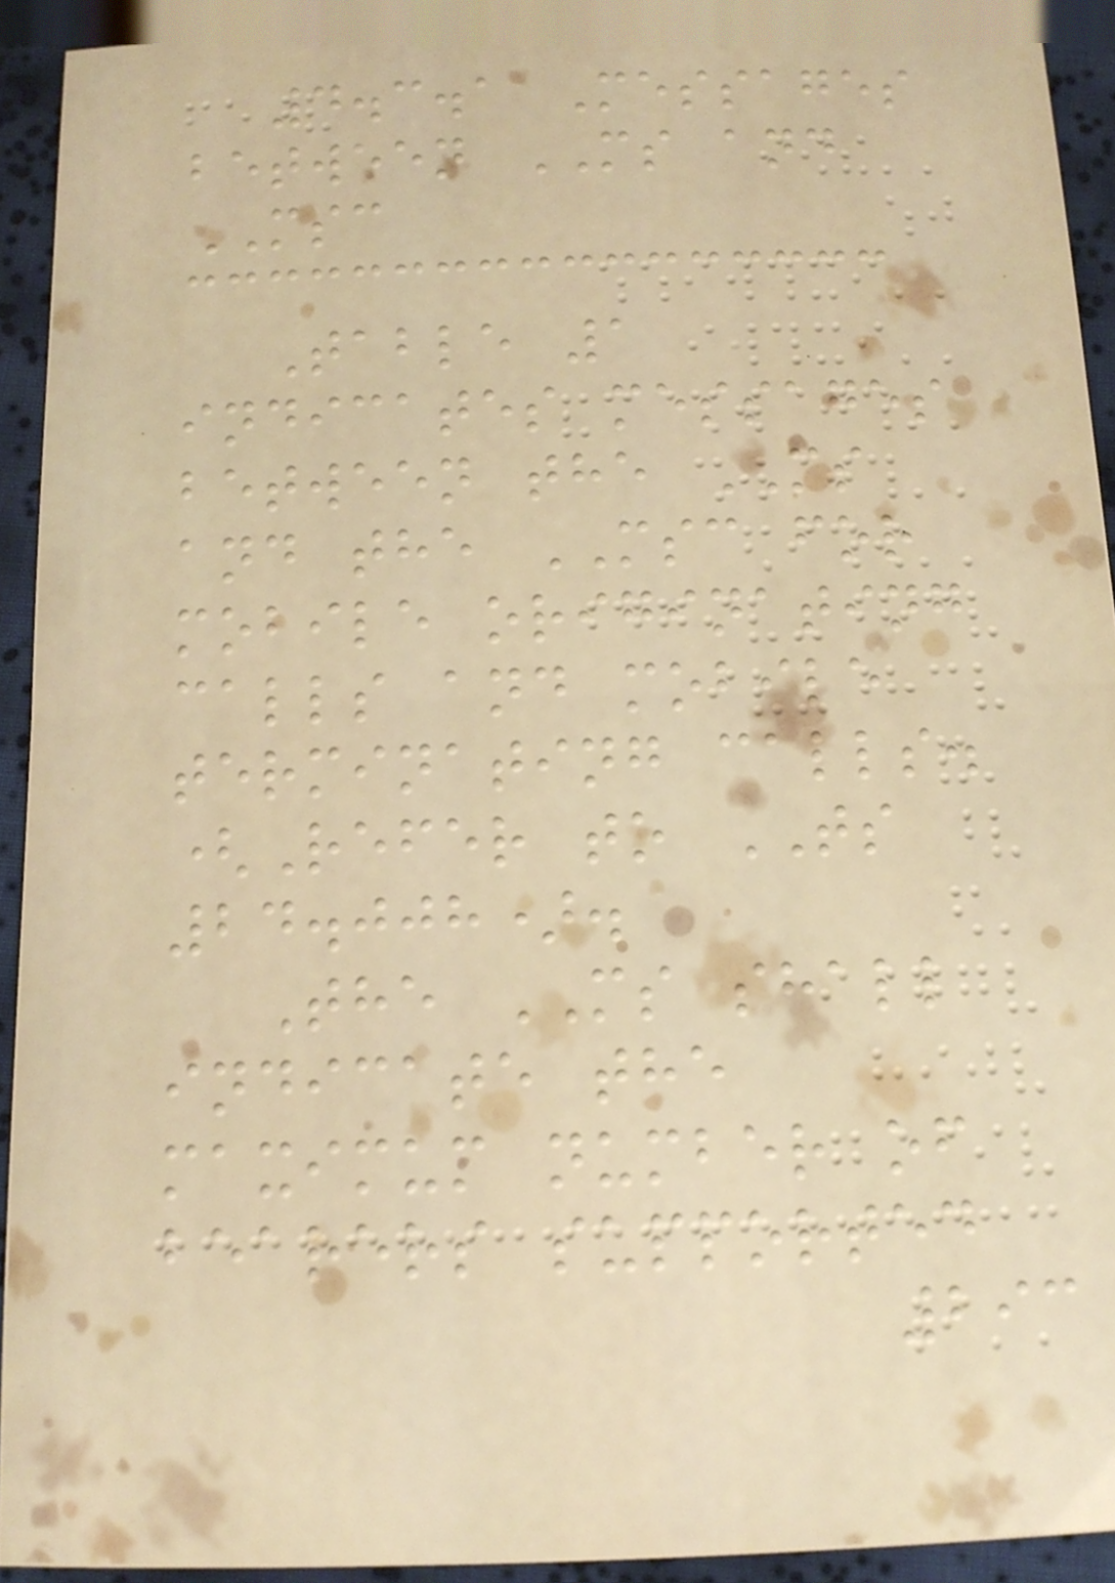4.3.1 Messages
between MS and
MSC
Table 1
indicates messages
between the MS
and the MSC for
mobile originating
calls and mobile
terminating calls.
(Refer to TS
24.008).
The MS shall
indicate the
maximum number of
bearers supported
293
